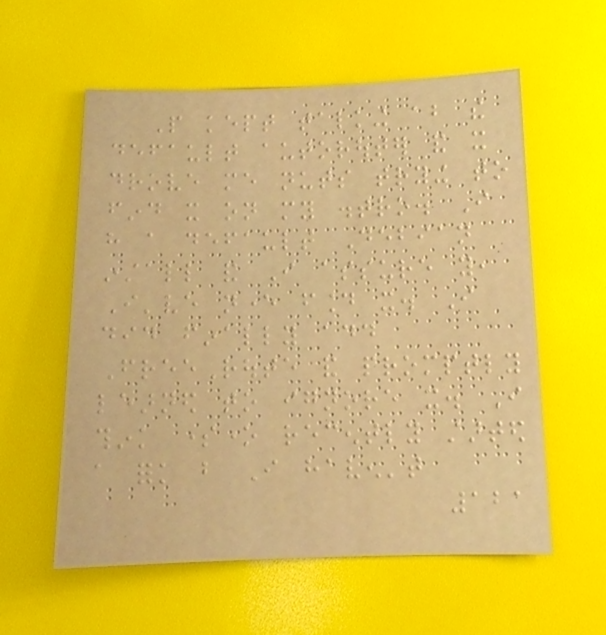People kept talking about the
default autorouter and it
drove me nuts trying to
find it on my distro. I
have a default Debian
install and I assure you,
I've never found it. I
did finally add
FreeRoute and promptly
learned to ignore it. I
think someone recently started
a fork but I haven't
121
